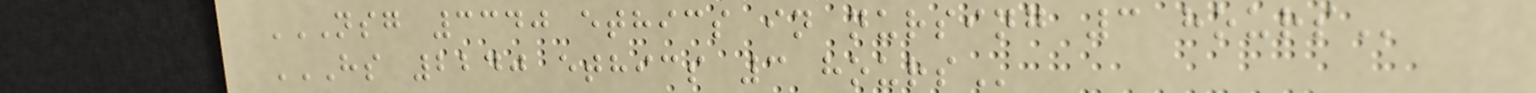NSG 3340 ETHICS IN NURSING 3 HOURS
HS 2240 ETHICS 3 HOURS
